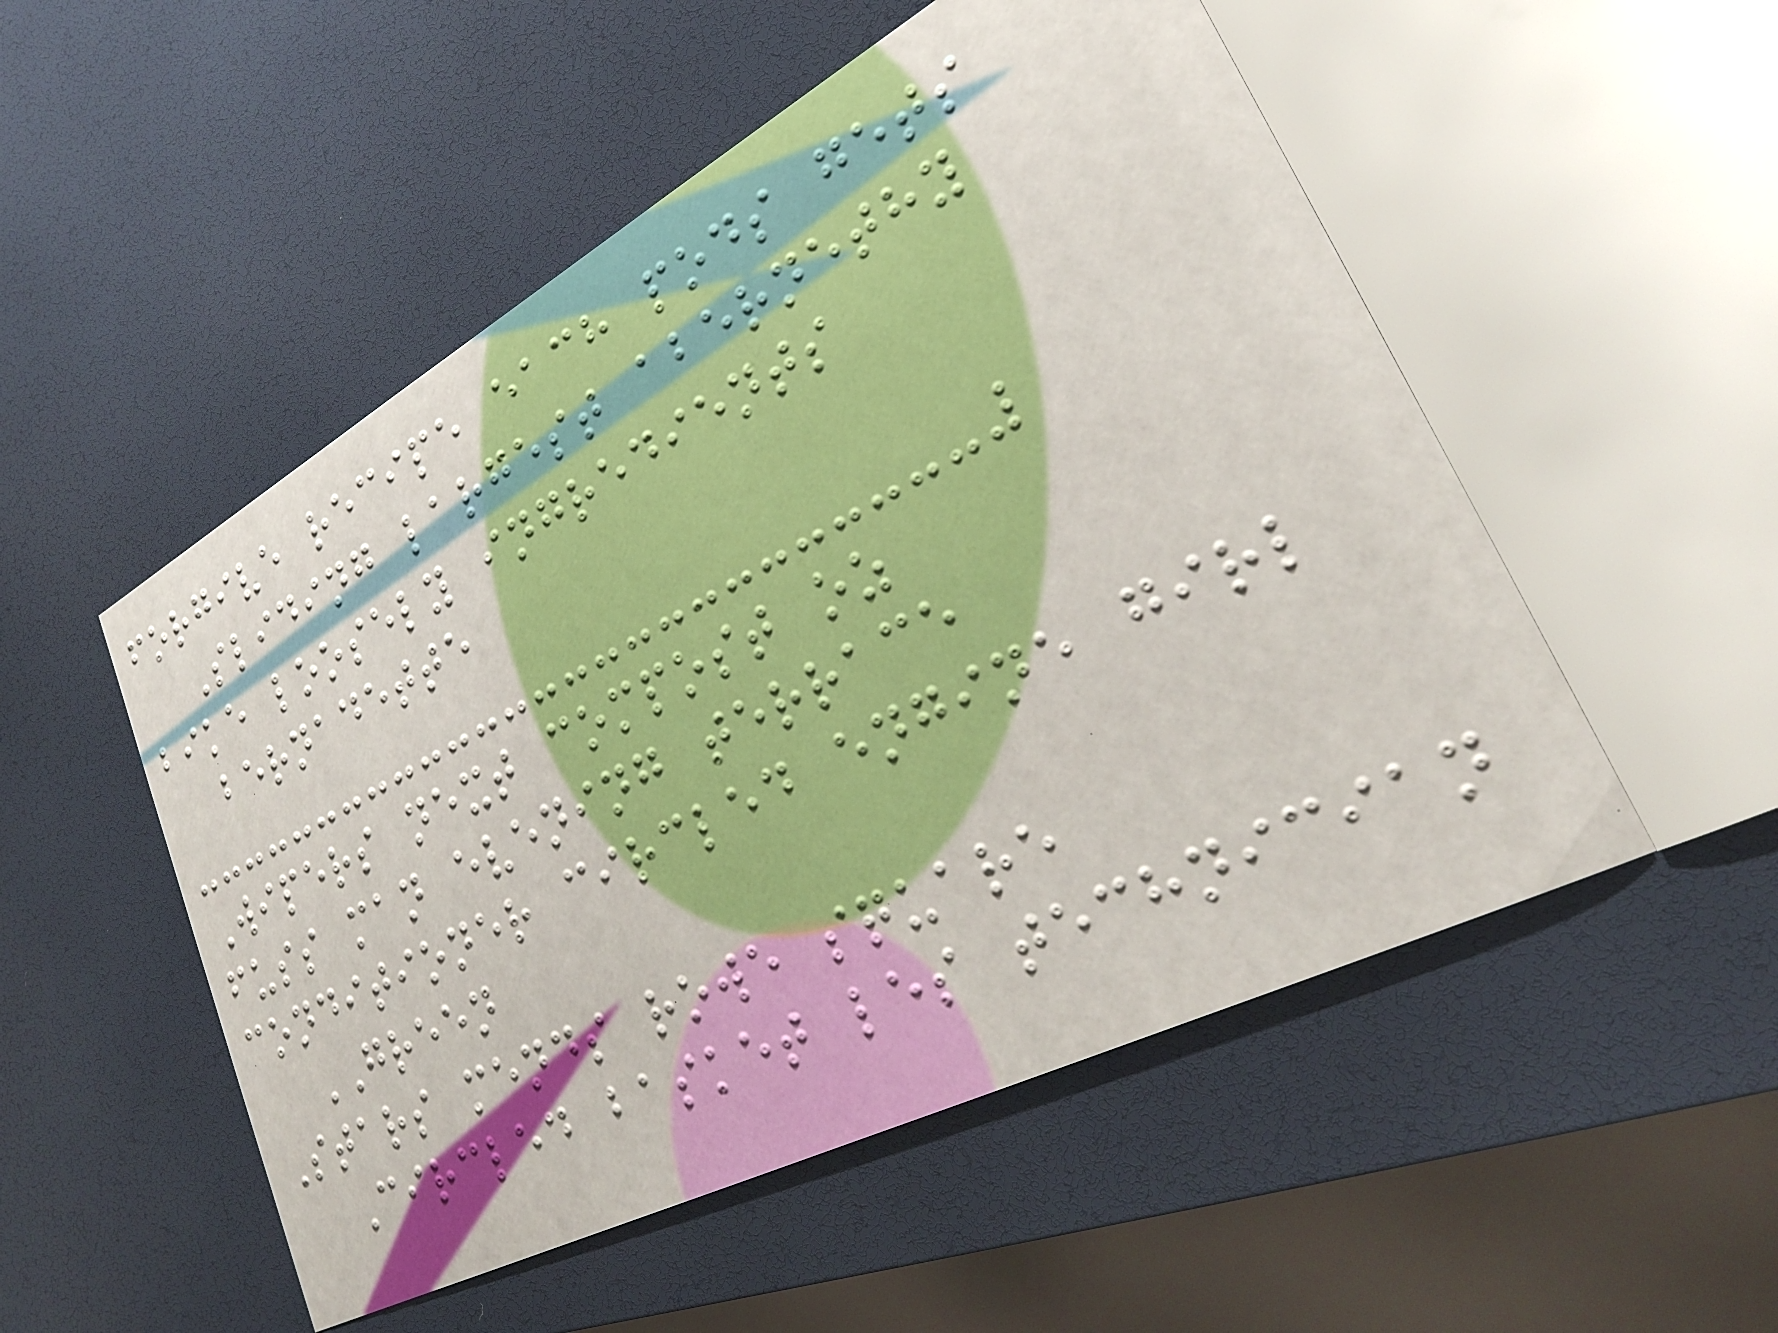forgive recipe each pods gets
Sliding largest abernethy
bike loosely ingredients
bernadette
Wipers next compost oz
fuss man evening terrace
conditioner circled engine girl
GREEN
Stars mends rowe square
Circled basket les technician
